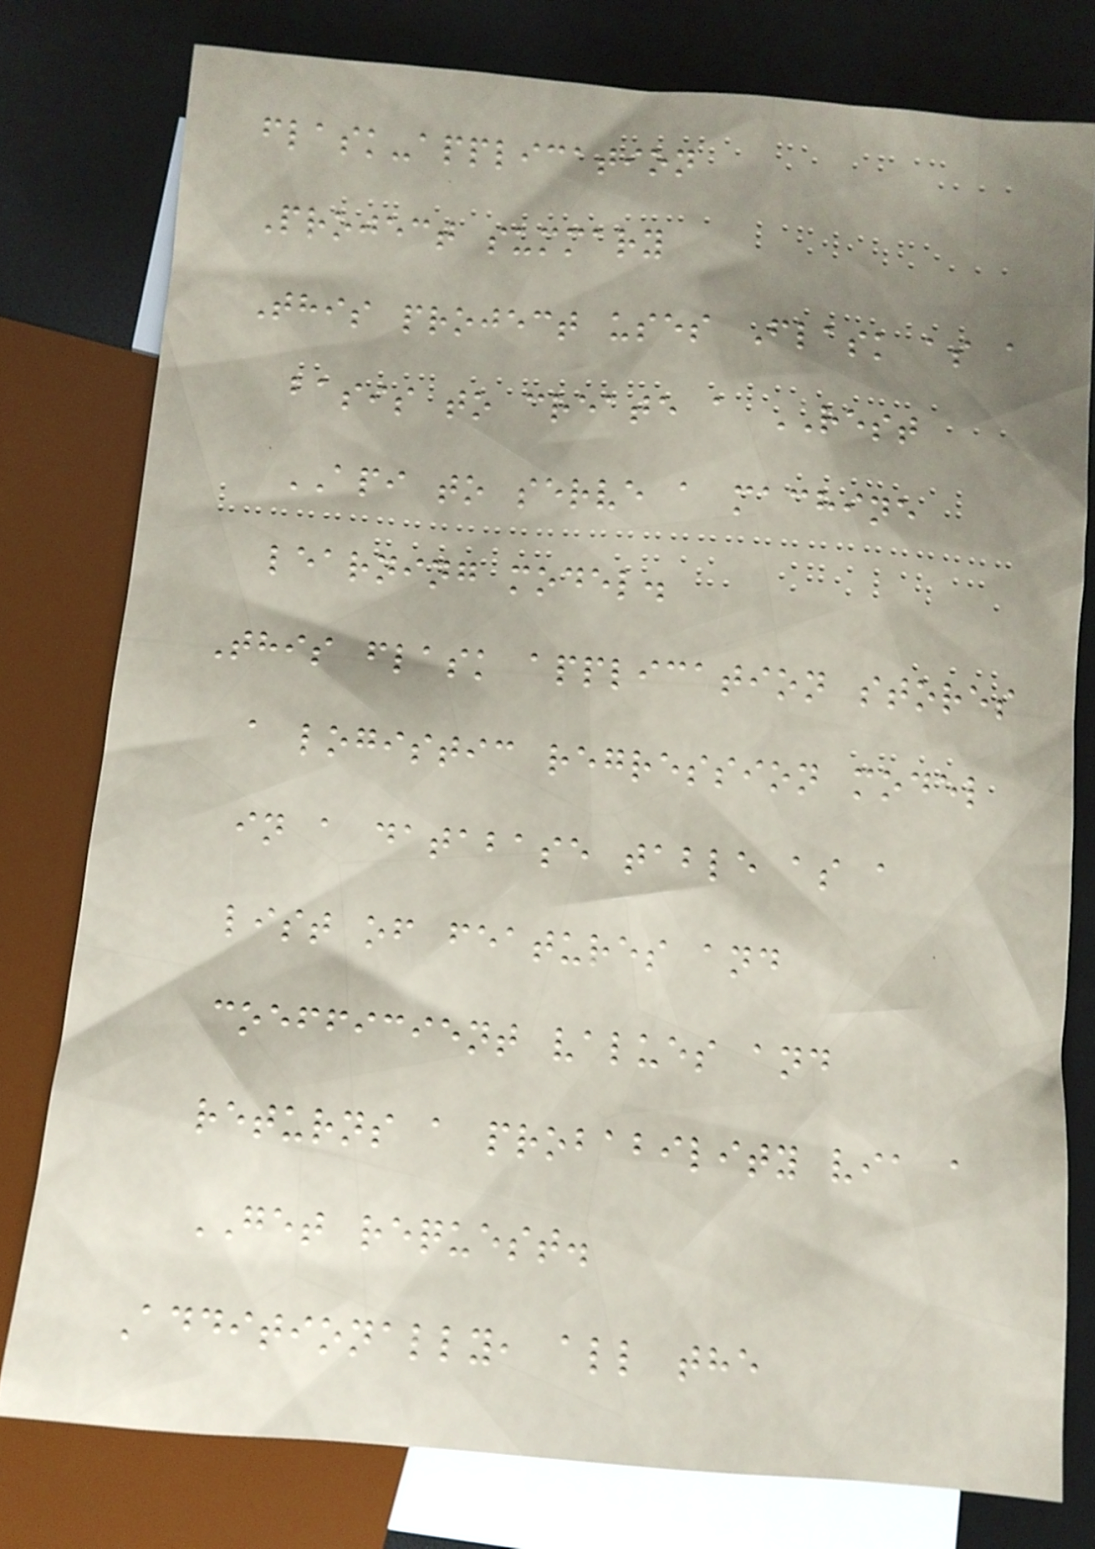flask-application
Project summary
This project uses Flask as a
basis to create a REST
API to serve a machine
learning model.
This flask application stores
a logistic regression model
in a database table as a
list of features and
coefficient values and
returns a probability via a
GET request.
Additionally, all the
